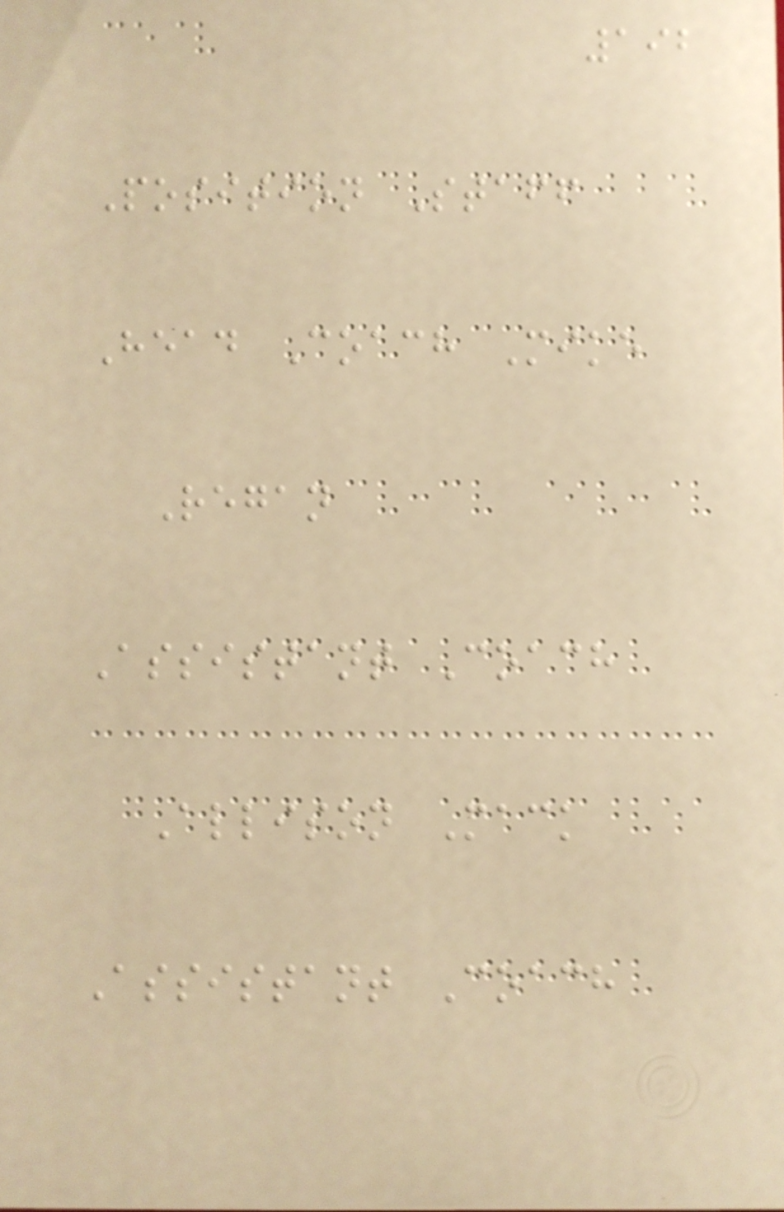192
Position Staff
Head Coach Mike
Regan
Assistant Coach
Allison Mack
Assistant Coach
